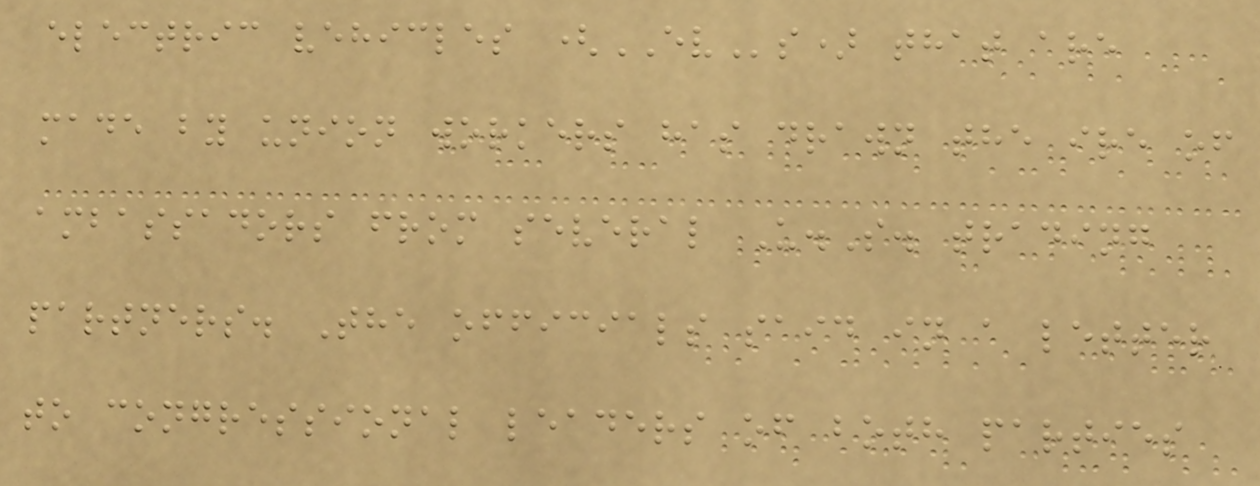electric vehicles (EVs) that are
made by union workers has drawn the ire of
ambassadors from several U.S. trading
partners. The officials said in a letter
to congressional leaders of both parties
